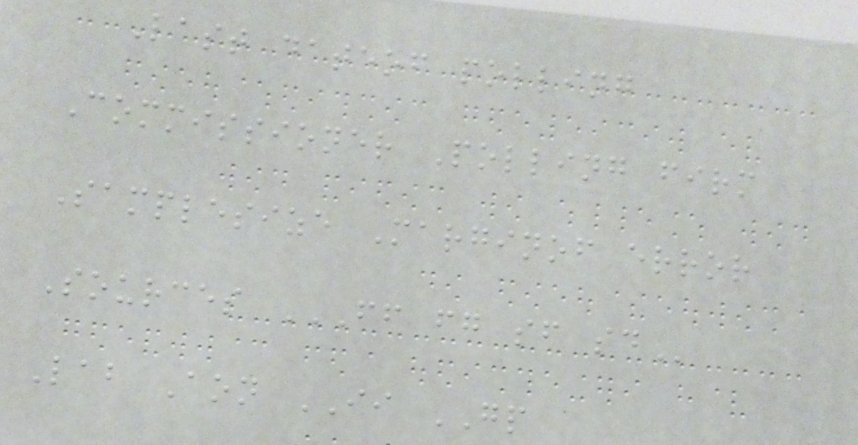Last dateof polling
Commissioner Polling firm
Samplesize Marginof error
Sources FF FG SF SD
Lab Aon II GP
